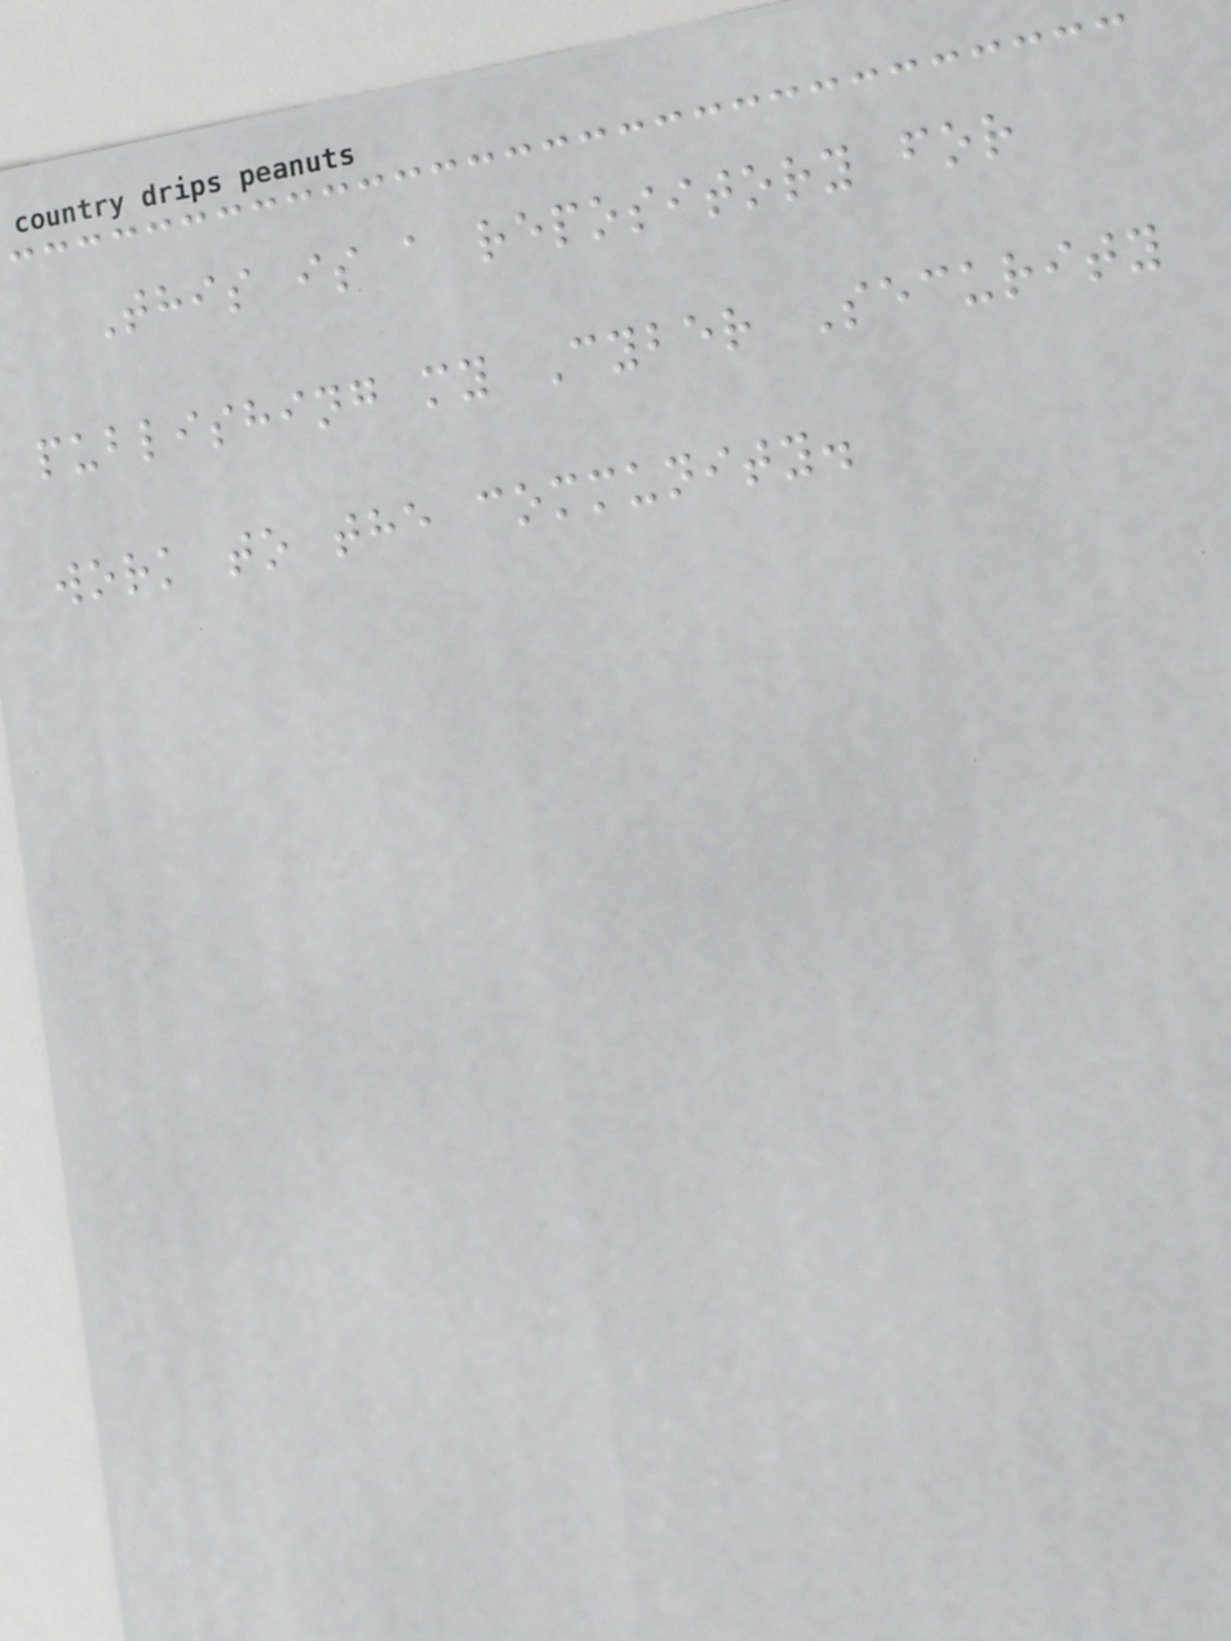This is a repository for
publishing my Cyber Security
work to the community.
